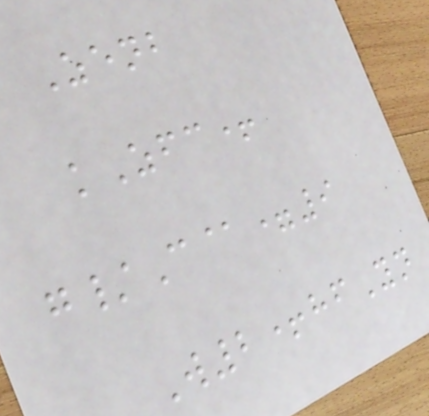Zenb
kZfc+
g/C@=9
W2+hfYn
